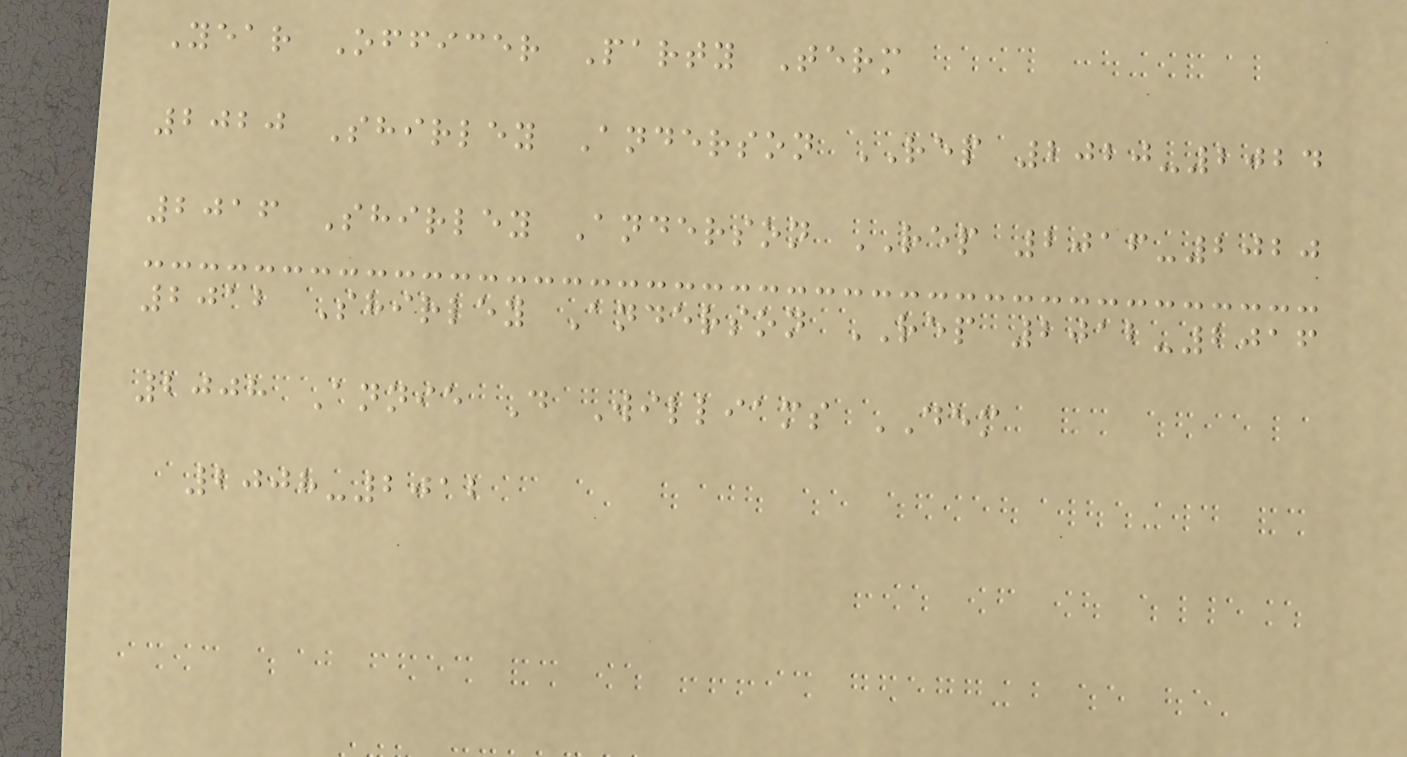Year Officer Party Term
2020 Shirley Anderson REP 2020-2024
2016 Shirley Anderson REP 2016-2020
2012 Shirley Anderson REP 2012-2016
2008 Annie D Williams DEM
2008-2012
